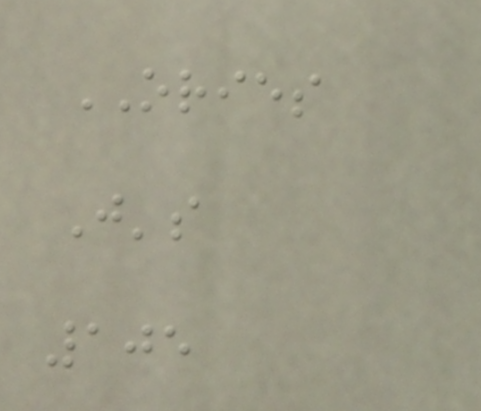ORIES
J's
105
